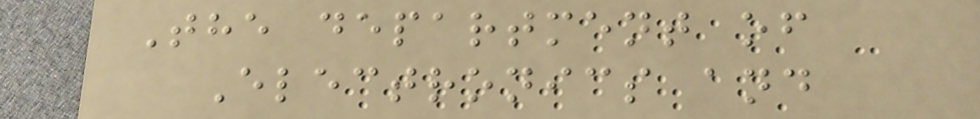The department of
Electronics and
